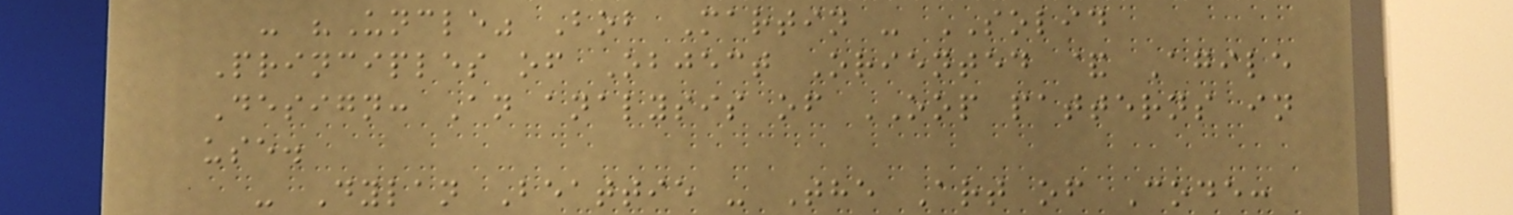- "Uncle" Bob Martin - SOLID
Principles of Object Oriented & Agile
Design: An analysis of OOP patterns in
use.
- Dylan Beattie - The Art of Code:
